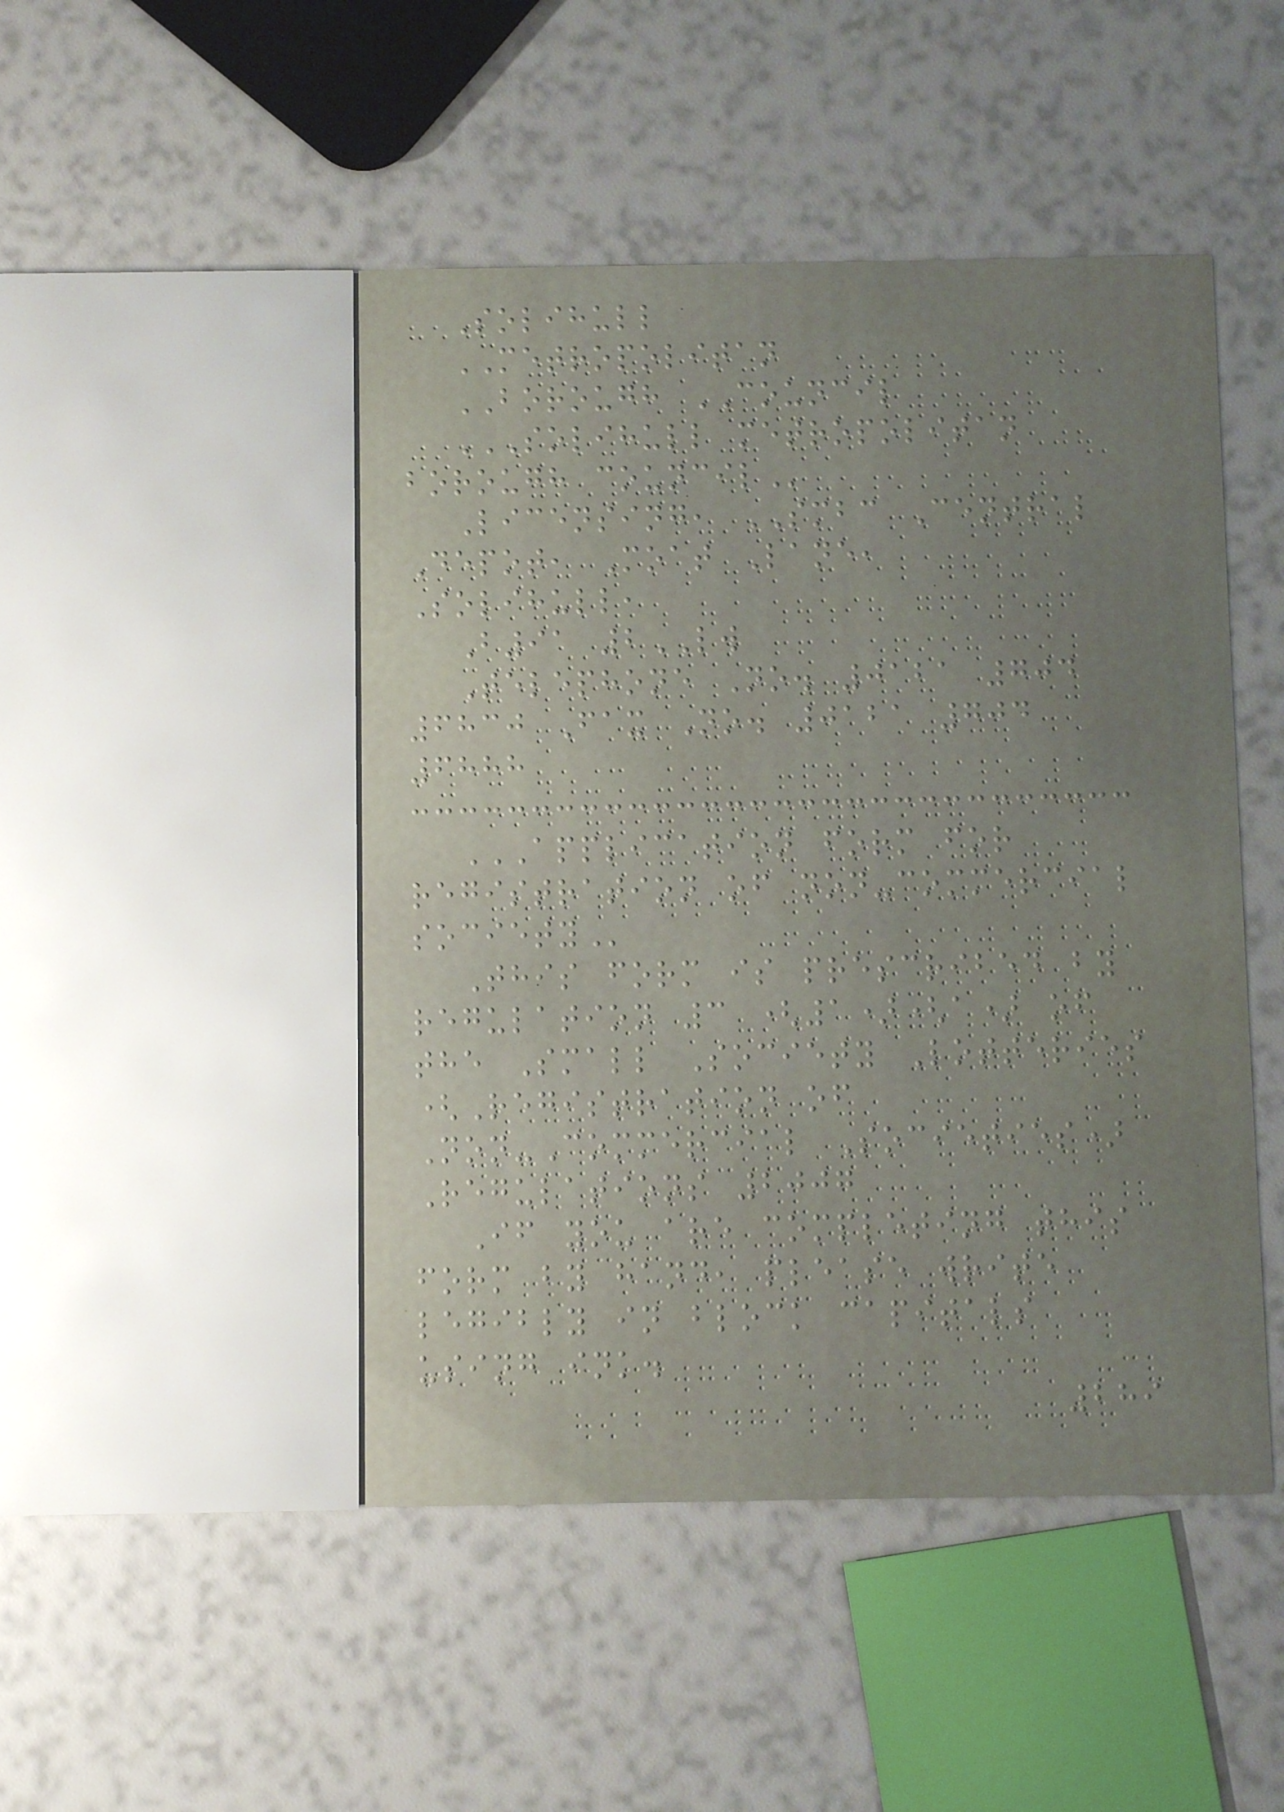Solihull
METROPOLITAN
BOROUGH COUNCIL
SOLIHULL METROPOLITAN
BOROUGH COUNCIL
Licensing, SMBC Central
Depot, Moat Lane,
Solihull,
B91 2LW
Telephone No. 0121 704
6830 Fax No. 0121 704
6888
APPLICATION FORM FOR
REGISTRATION OF NON-COMMERCIAL
SOCIETY
This form is prescribed by
regulation 3 (1)(a) of
the Small Society Lotteries
(Registration of
Non-Commercial Societies)
Regulations 2007
If you are completing this
form by hand, please write
legibly in block capitals
using ink.
289
